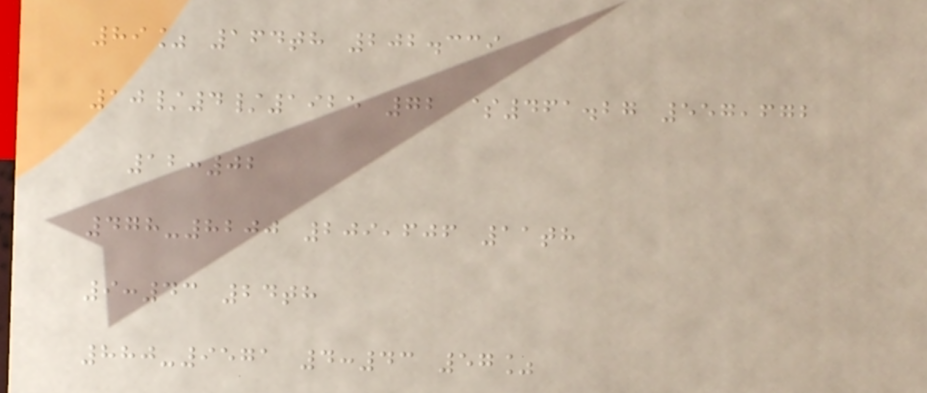89% 164th 202.339
10/4/1925 72 $461.27 557,672
12:02
478-8200 209,606 11th
9:43 24th
880-9571 4:43 57%
